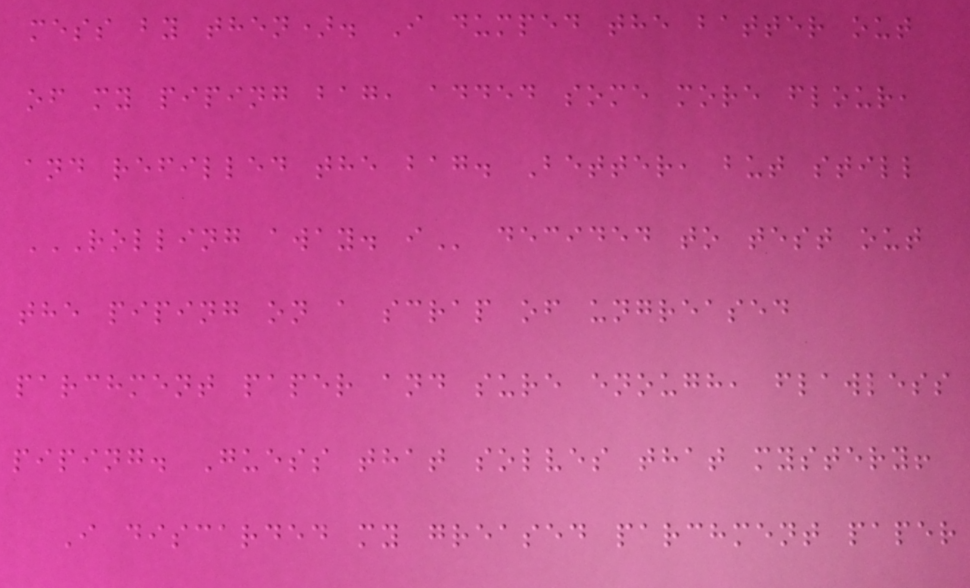mess by then). I dumped the batter out
of my piping bag, added some more flour,
and refilled the bag. Better, but still
ROLLING AWAY. I decided to test out
the piping on a scrap of ungreased
parchment paper and sure enough, flawless
piping. Guess that solves that mystery!
I discarded my greased parchment paper
